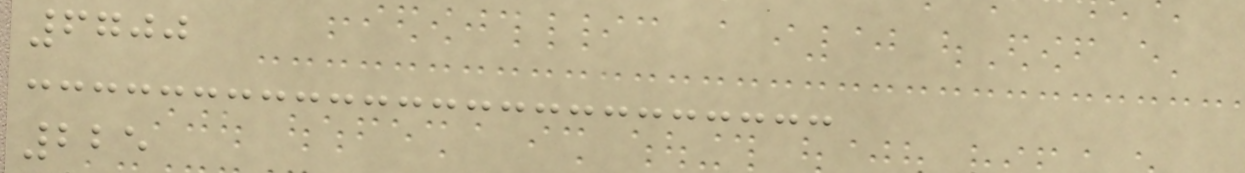6700
225
